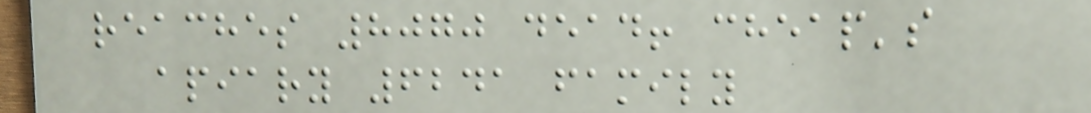reaches 8070 dead! cheap's
apiary 6241 family
